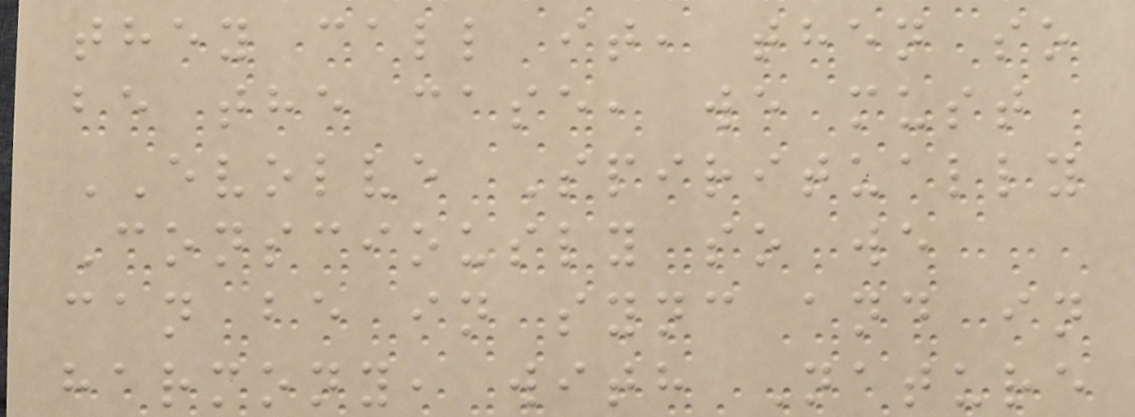they call it, then so
be the case, we must
EVOLVE Spiritually
Consciously so we
can be in sync and in
harmony, with Nature
